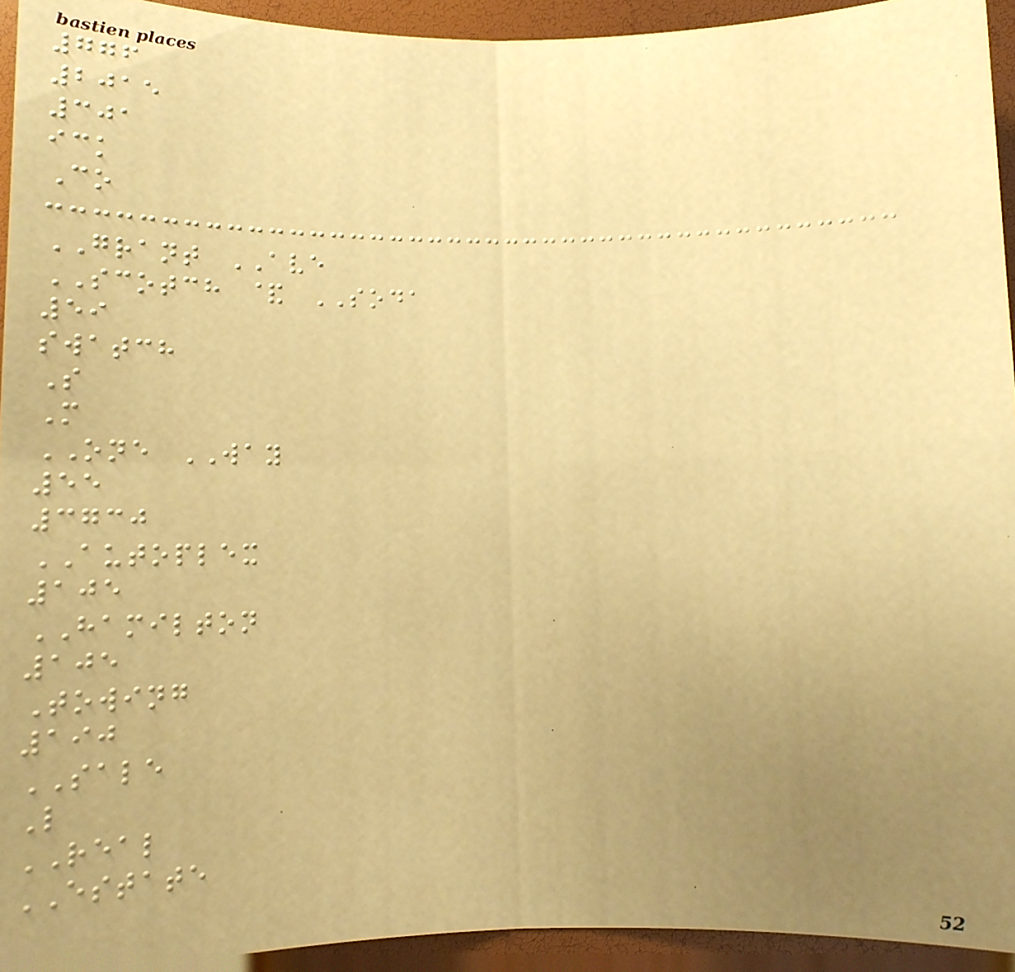776
2015
301
ick
Co
GRANT AVE
SCOTCH & SODA
59
swatch
S
M
ONE WAY
55
3730
AUTOPLEX
105
HAMILTON
105
Towing
190
SALE
L
REAL
ESTATE
